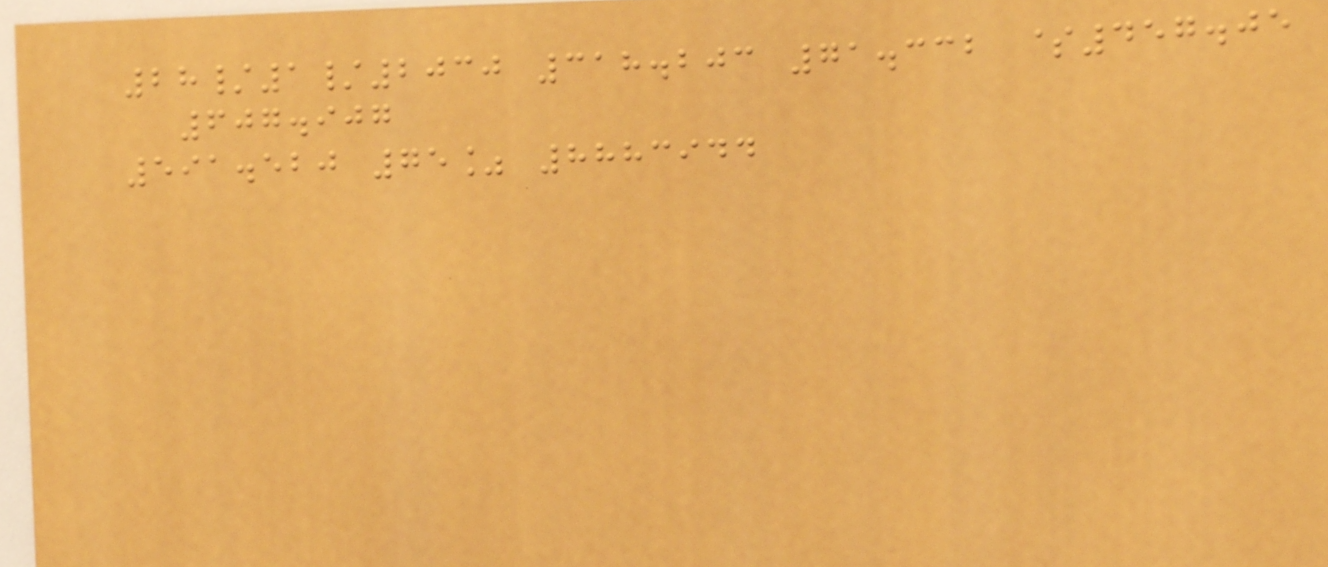28/1/2030 318.203 71.332 $457.05
607.907
591.520 75% 8883944
